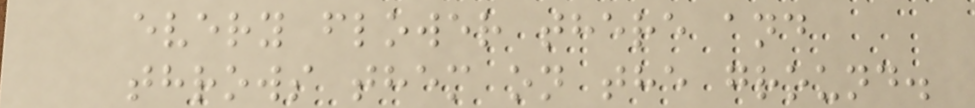every flower there and
throws them on the ground.
